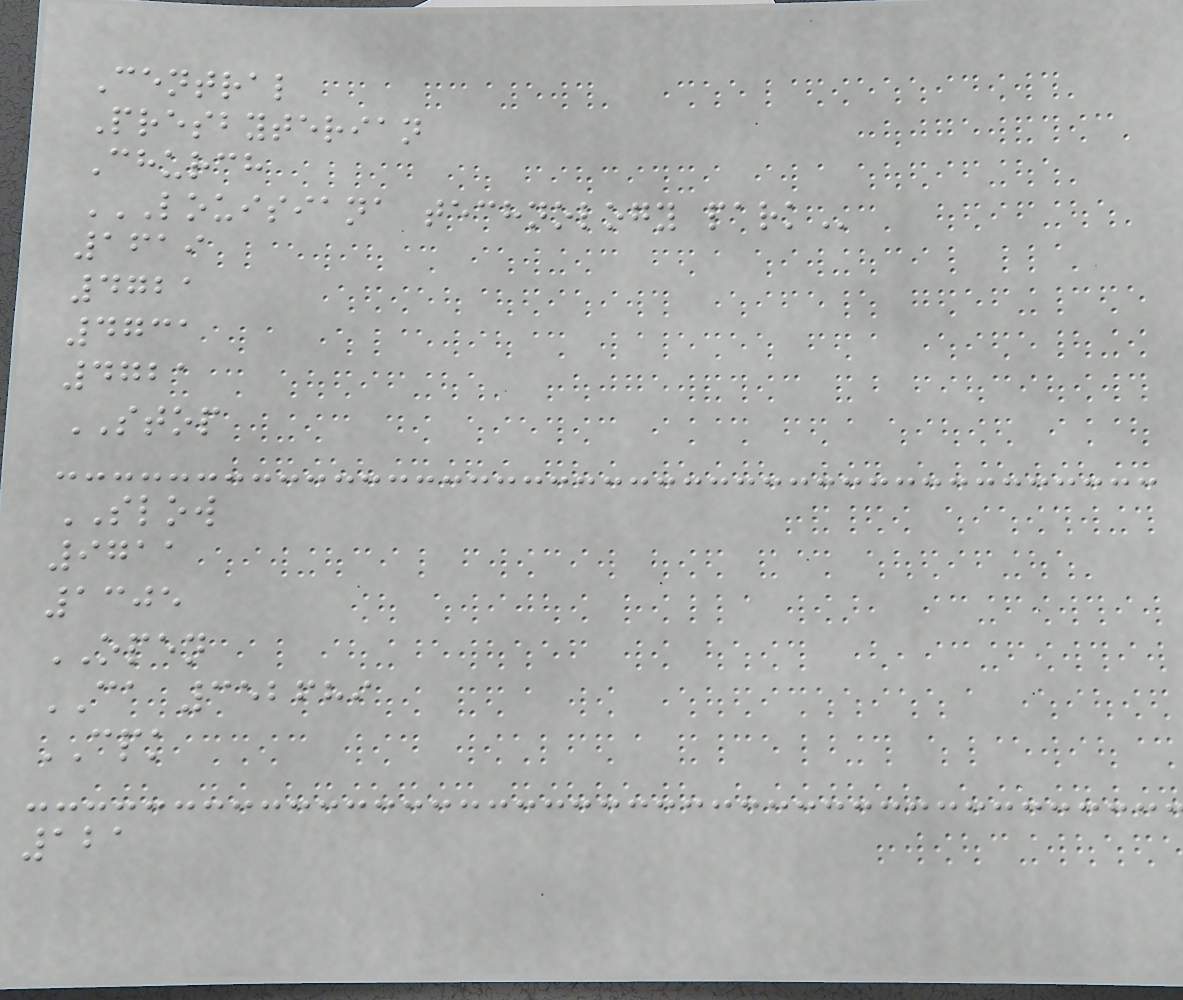Central
Presbyterian
Church
LOUISIANA TECHNOLOGY PARK
1619
4721
4731
4721
STOP
SLOW
9711
1305
OPEN
CA 352689
CPK
121
